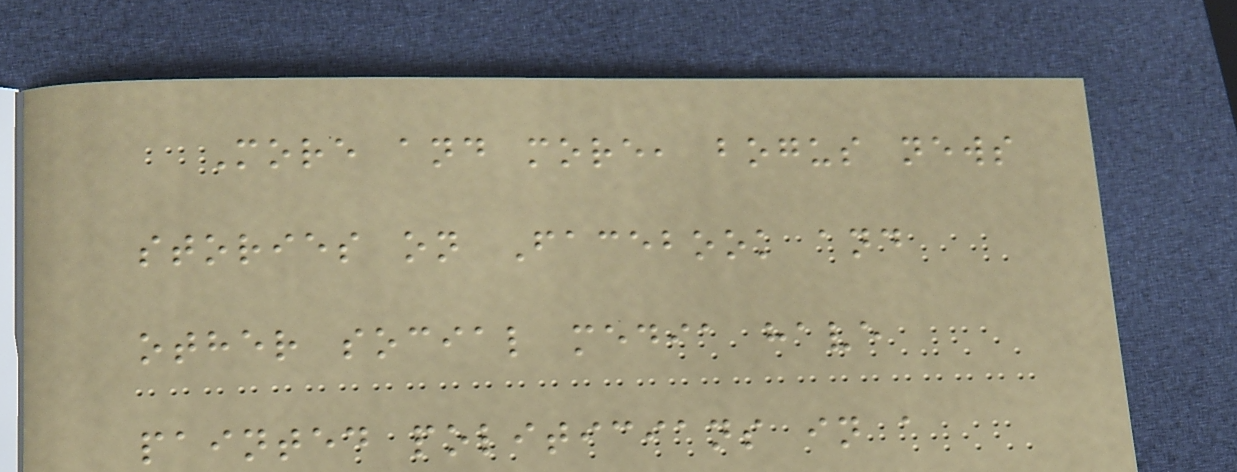More and more, bogus news
stories on Facebook and
other social media have
painted politicians in a
